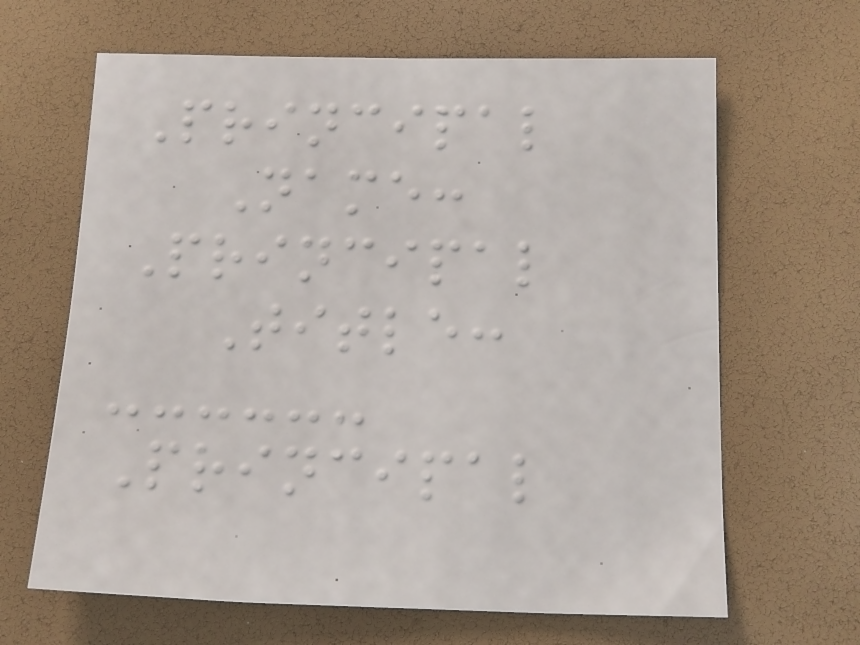Principal
Name:
Principal
Title:
Principal
